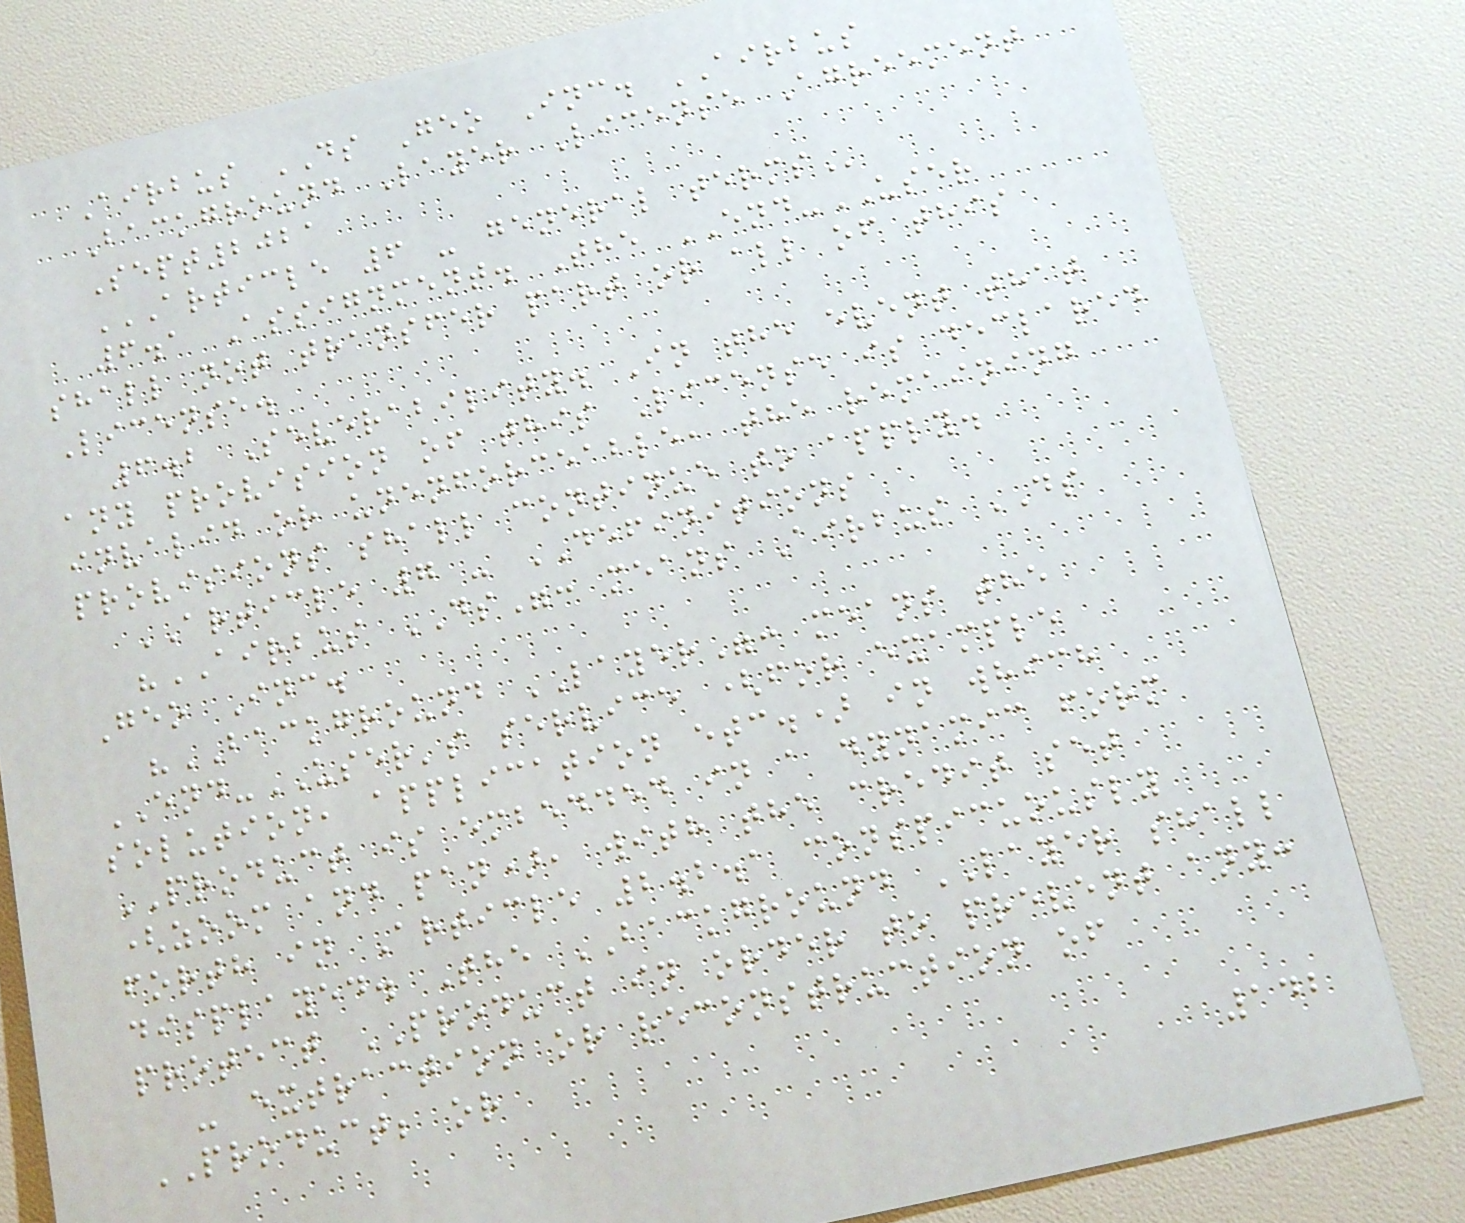Airbus DS Geo Inc. AIRBUS
Background Layer License Agreement
Sept2021
ARTICLE 6 - GENERAL TERMS
6.1 Assignment. The END-USER
shall not transfer part or all of this
License.
6.2 Severability. In the event that
any provision of this License is declared
invalid or unenforceable, the remaining
provisions shall continue to apply.
ARTICLE 7 - DEFINITIONS
"AIRBUS DS": means Airbus DS
Geo Inc.
"BACKGROUND LAYER": means the
END-USER's service (for example
solution, application etc.) in which
PRODUCT is embedded in a dynamic form
(zoom and pan), with the credit set
forth in Article 2.2.1 conspicuously
displayed. The BACKGROUND LAYER shall
protect PRODUCT in order to prevent any:
- extraction or reconstruction of
PRODUCT; or
142
